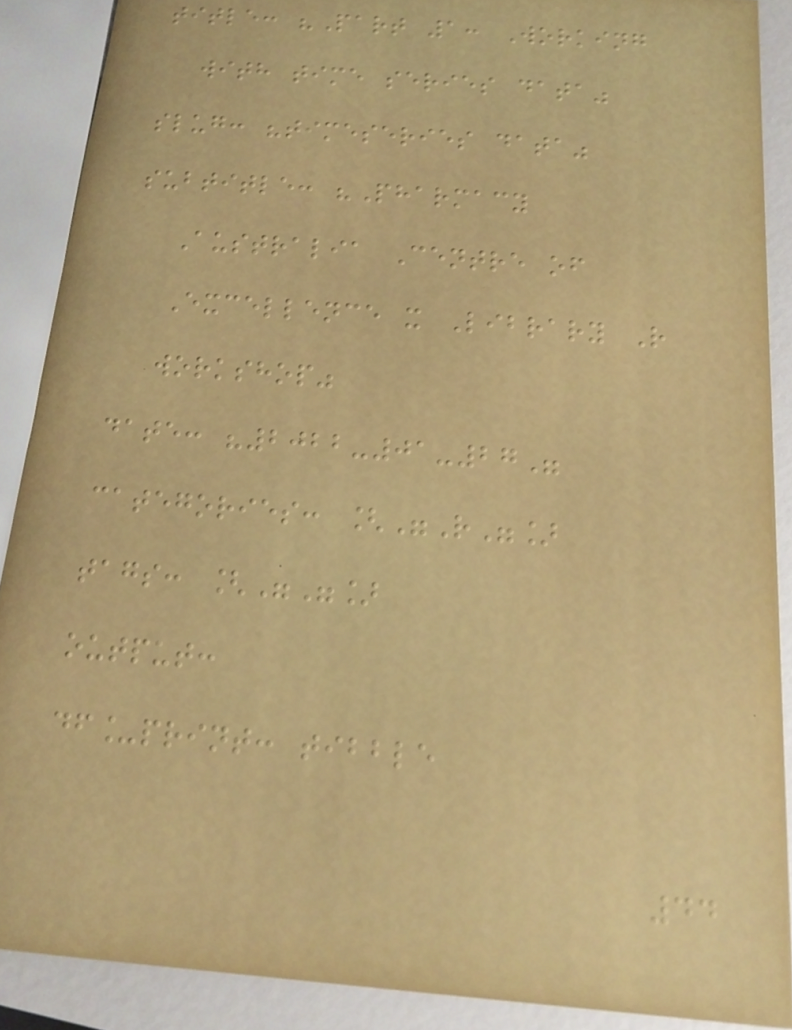title: "Part 1: Working
with time series data"
slug: "timeseries data"
subtitle: "Pharmacy
Australia Centre of
Excellence x Library R
workshop"
date: "2022-01-27"
categories: ["R"]
tags: [""]
output:
df_print: tibble
44
